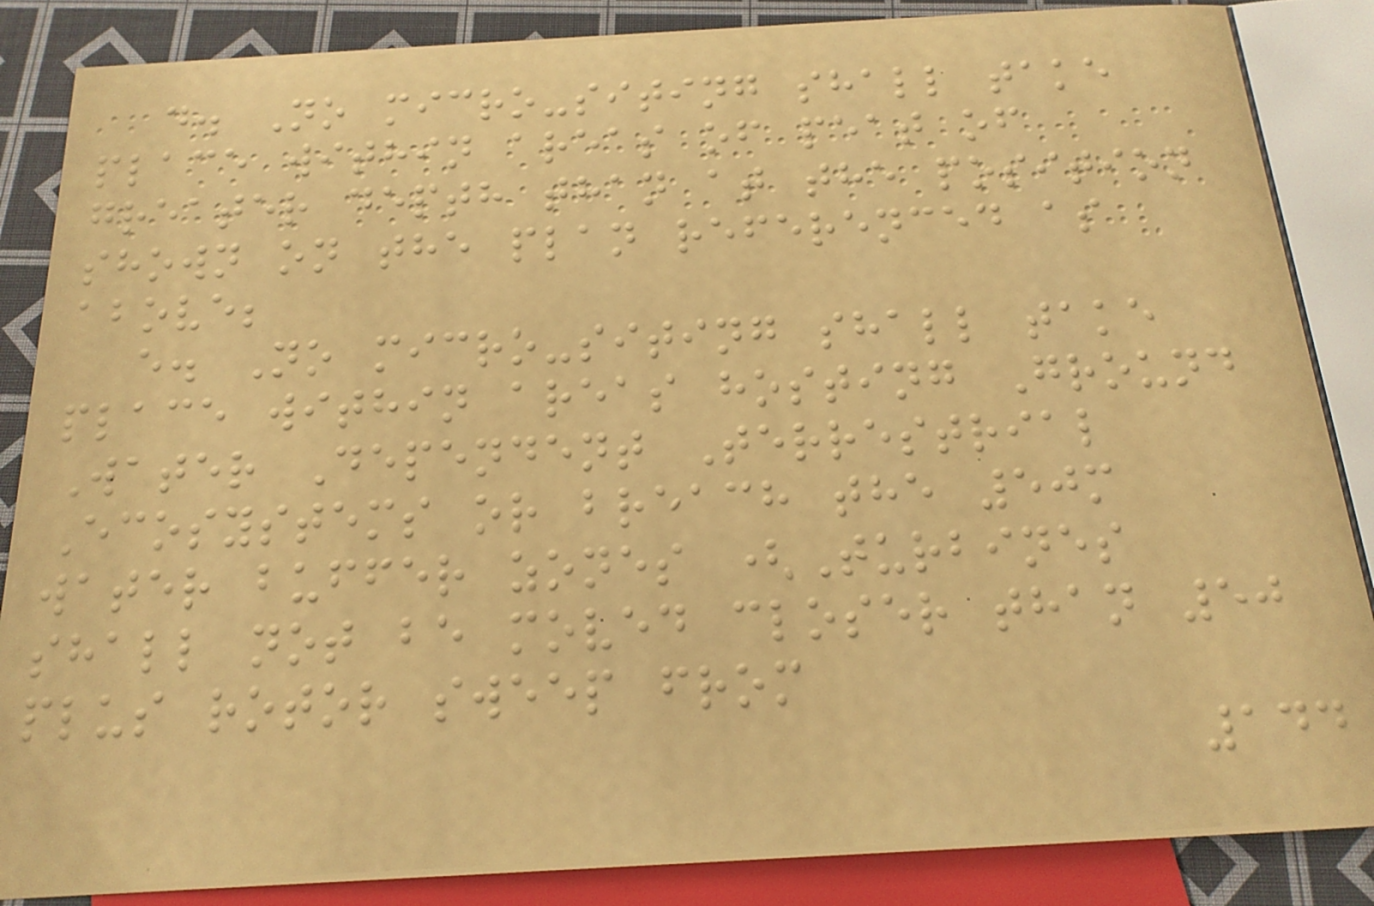d. No micro-siting shall take
place within areas of peat of
greater depth than at the position
shown on the plan referenced as
above;
e. No micro-siting shall take
place within areas hosting Ground
Water Dependent Terrestrial
Ecosystems or breach the 50m
water buffer zones (Turbines
shall not be moved closer than 50
plus rotor sweep from
144
